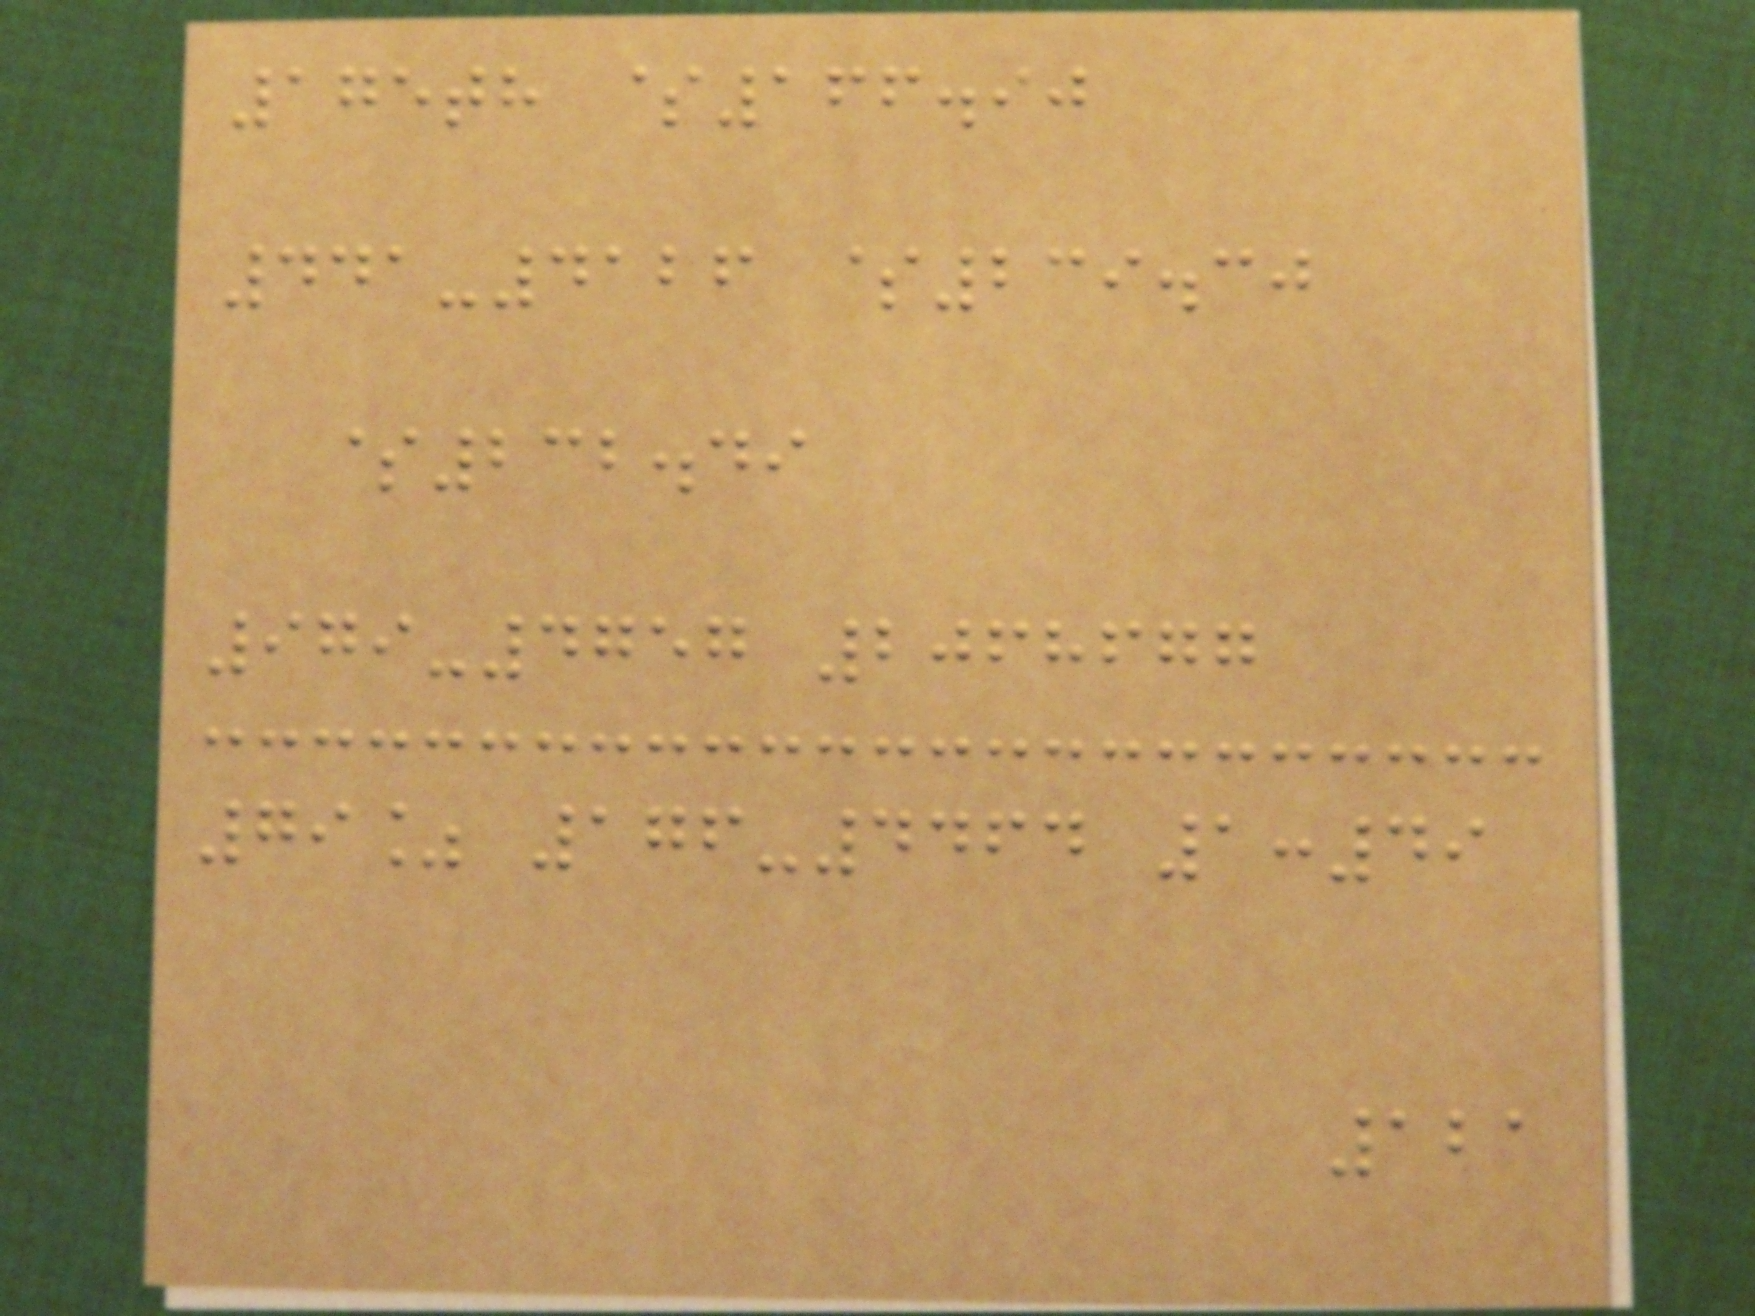175th $166.90
441-4126 $239.30
$232.49
979-4757 2068677
79% 176-4464 1:49
121
